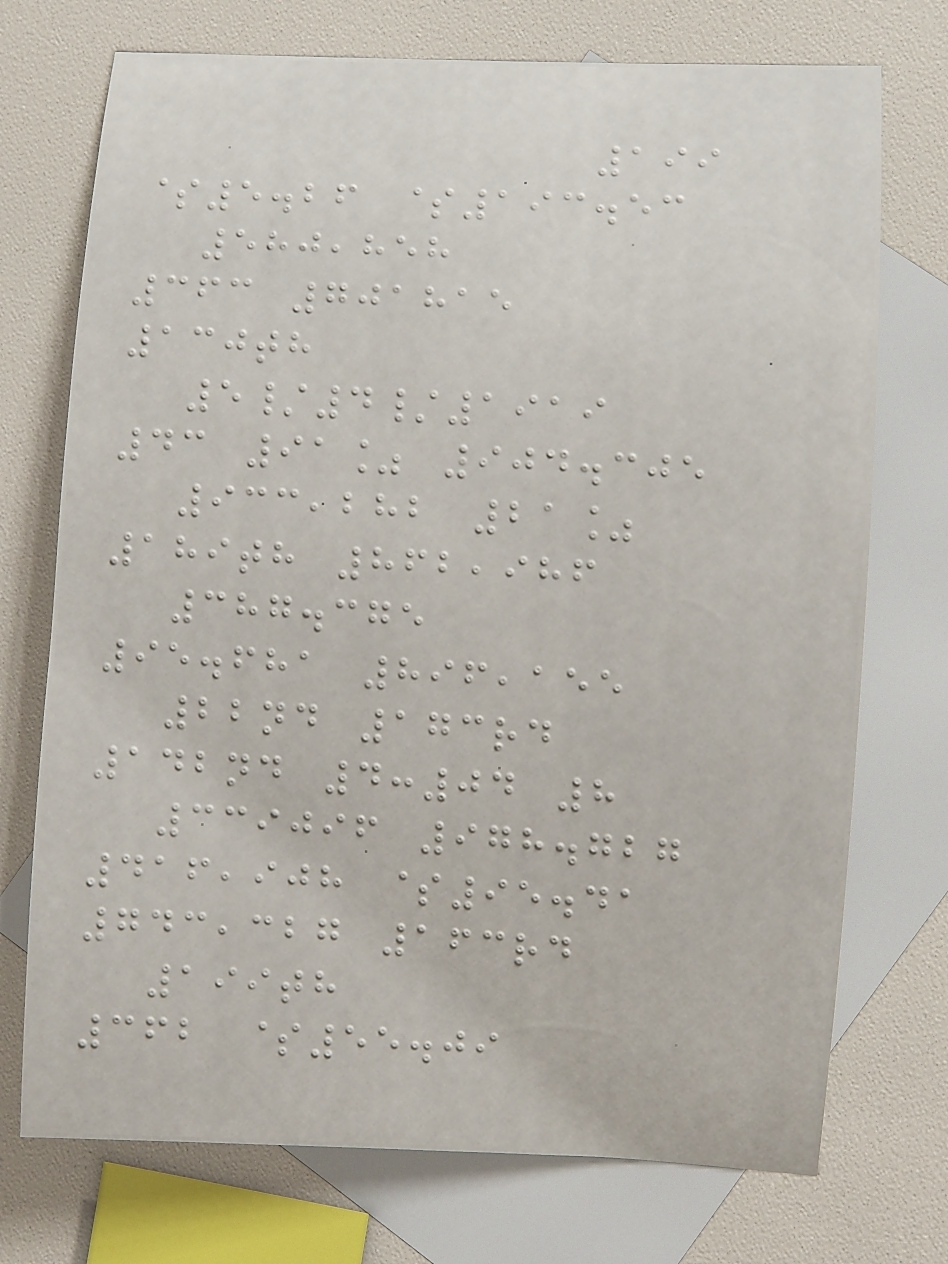199
$5.26 $193.53
580,858
363 701815
130th
5/4/1919
43 91% 904.305
933,282 21%
189th 862,986
387.375
95.681 896,155
22nd 173rd
142nd 4:04 8
339096 978.727
416,908 $95.41
743,327 163rd
199th
362 $55.09
